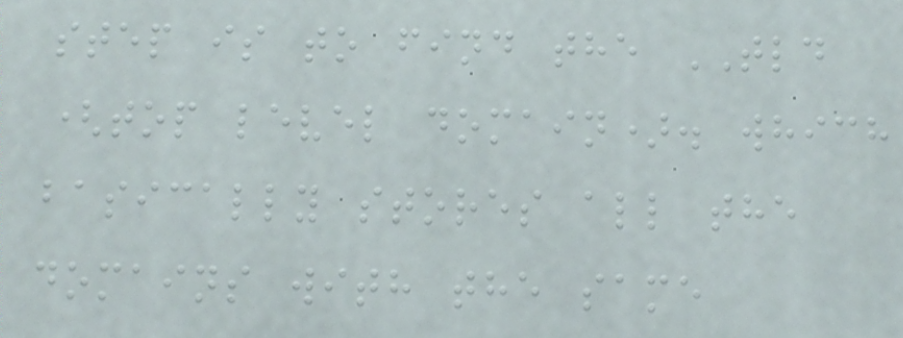step is to find the TLD
(top level domain). which
basically stores all the
domains with the same
